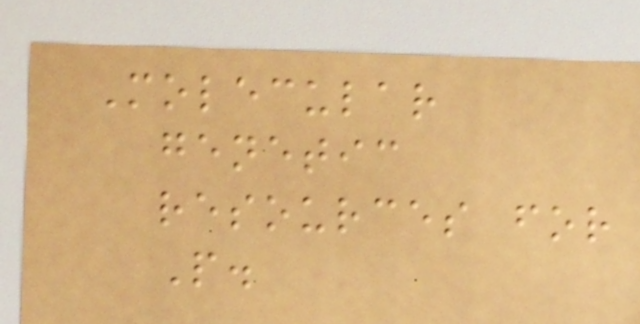Molecular
genetic
resources for
P.
